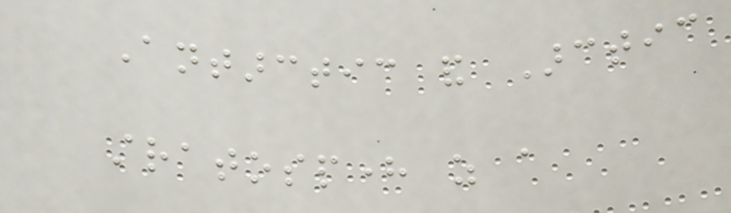Antarctic and Arctic
stratosphere as a
